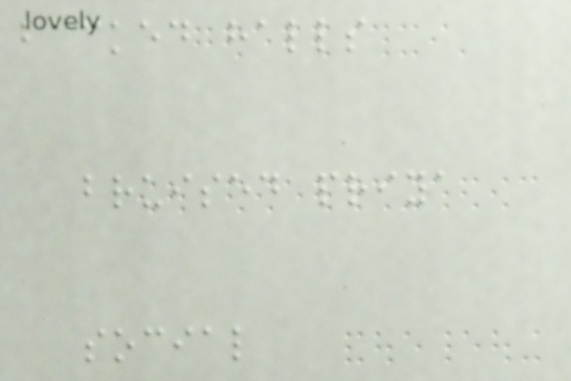backed halls
bruised priya
social
